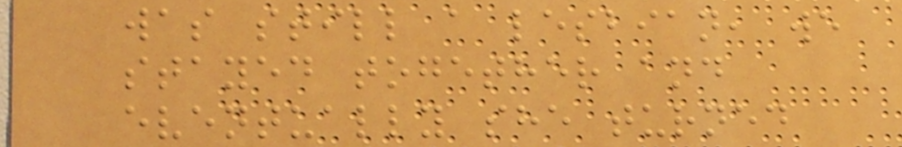was still a lesbian, we
stayed together and
eventually she turned
